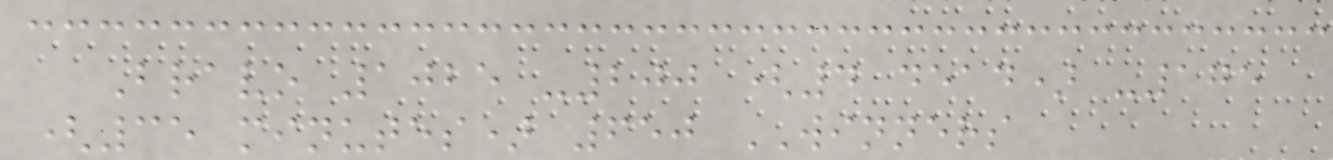Bravo 1025 -200 (4 dead) -175
(35 minutes) 650 WINNERS
